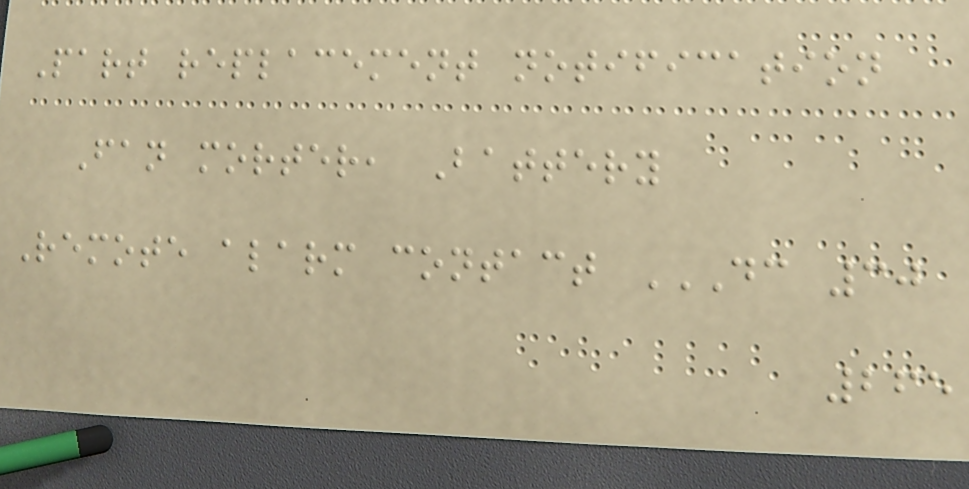Part replacement notification
Fan morter, Battery
Remote alarm contact DC 30
265
